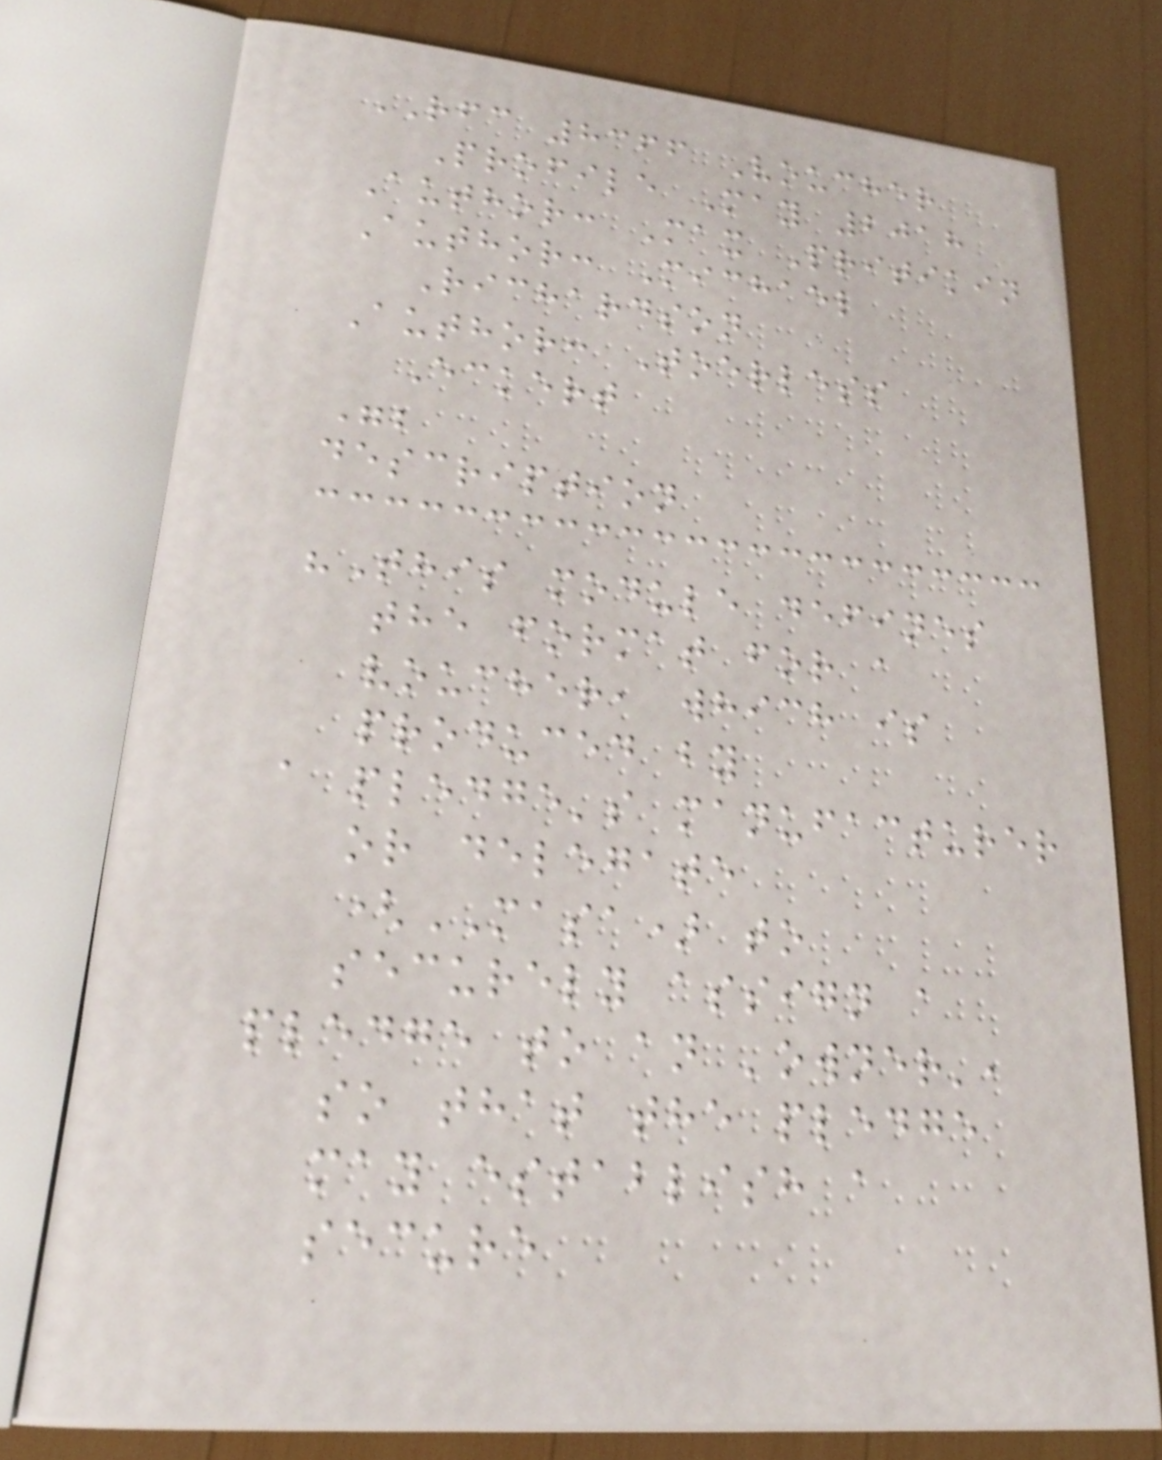RFC 8366 Voucher
Profile May 2018
Author: Max Pritikin
Author: Michael
Richardson
Author: Toerless
Eckert
";
description
"This module defines
the format for a
voucher, which is
produced by
a pledge's manufacturer
or delegate
(MASA) to
securely assign a
pledge to an 'owner',
so that the pledge
may establish a
secure
